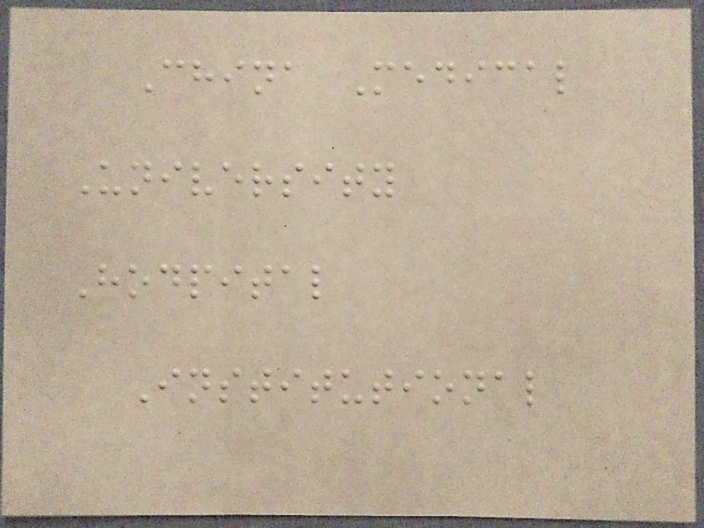China Medical
University
Hodpital
Institutional
